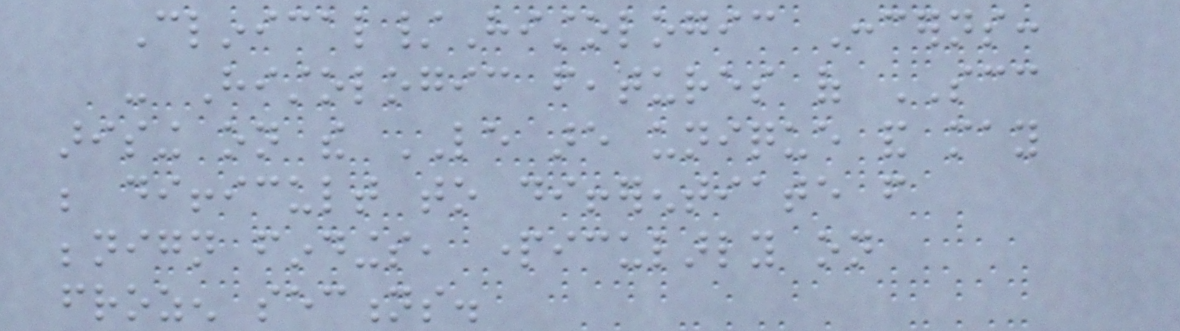Clinical/Histologic Concerns:
- Histologic features of SCC
arising on the LE are unique and may
be difficult to differentiate from
benign findings, particularly on
frozen sections.
